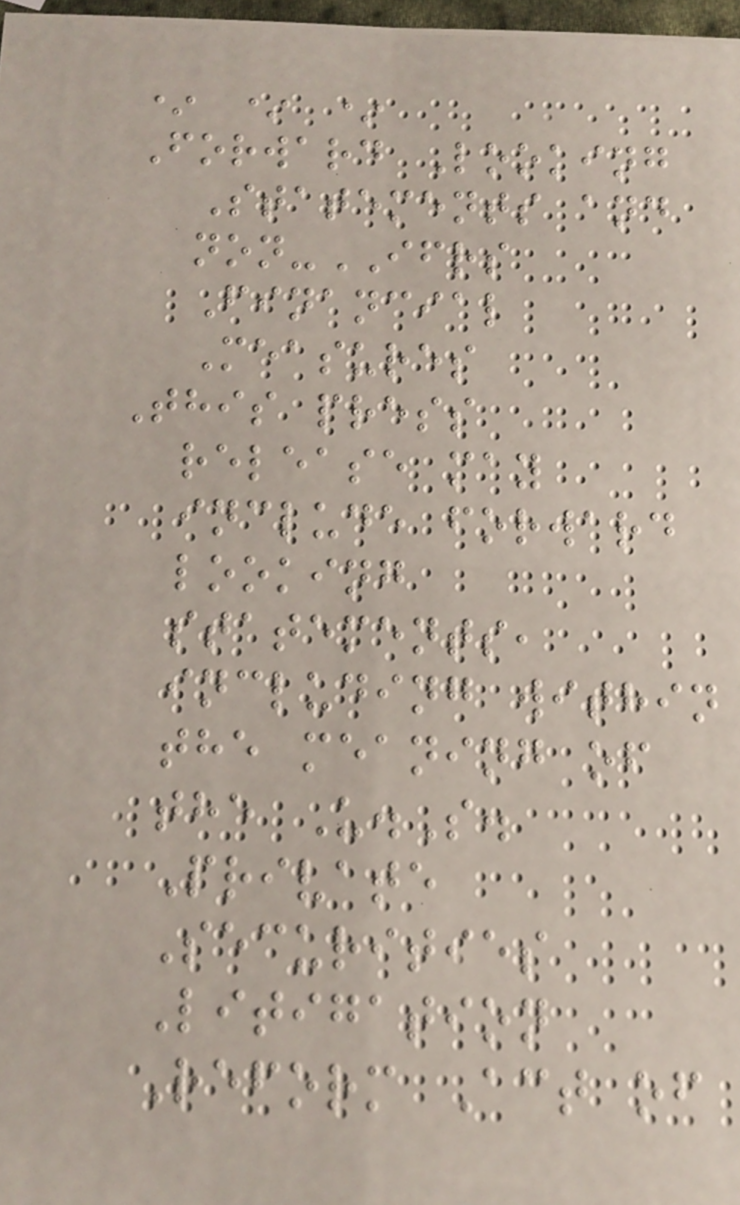* * *
Forward Looking
Statements and
non-IFRS
Financial
Measures
This press
release may
include forward
looking
statements,
including within
the meaning of
the U.S.
Private
Securities
Litigation
Reform Act of
